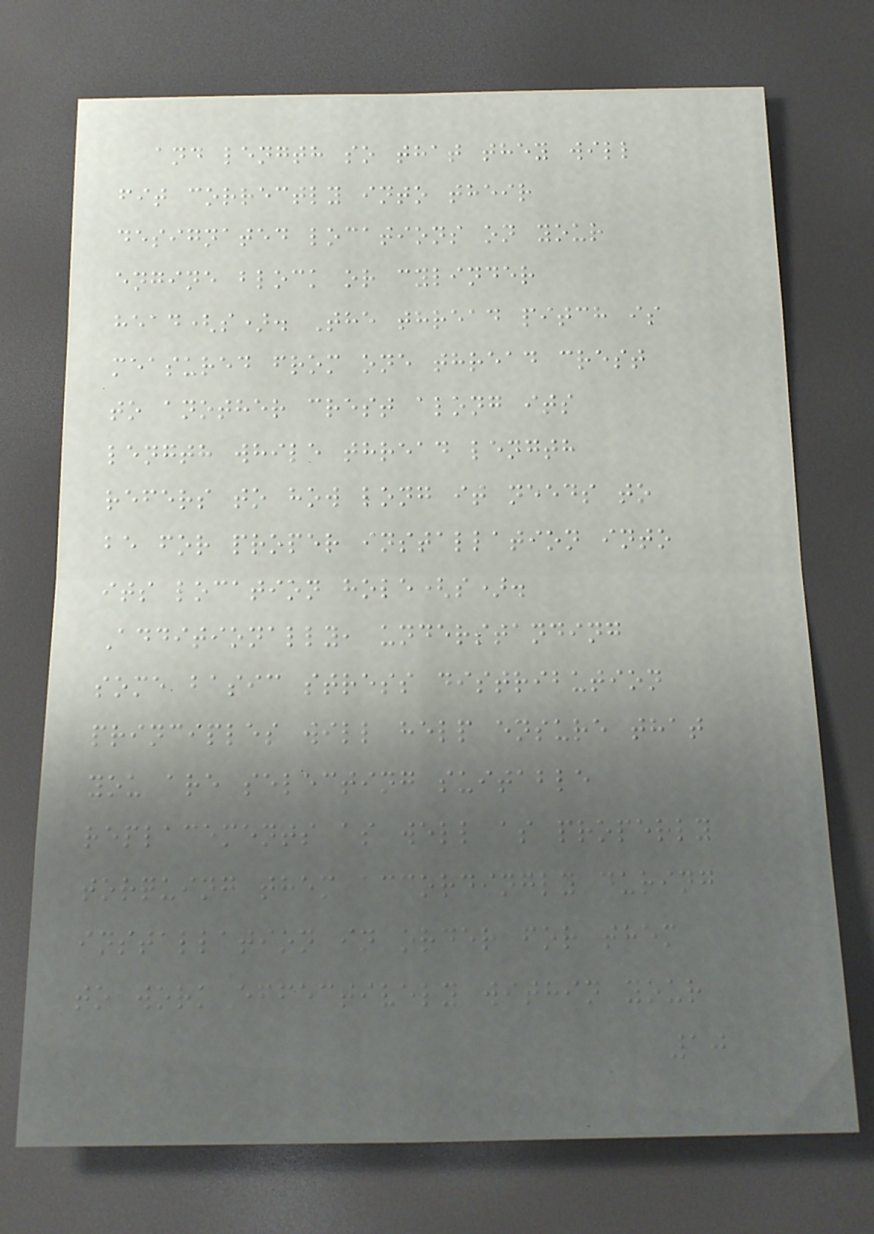and length so that they will
fit correctly into their
designated locations on your
engine block or cylinder
head(s). The thread pitch is
measured from one thread crest
to another crest along its
length while thread length
refers to how long it needs to
be for proper installation into
its location hole(s).
Additionally, understanding
some basic stress distribution
principles will help ensure that
you are selecting suitable
replacements as well as properly
torquing them accordingly during
installation in order for them
to work effectively within your
10
